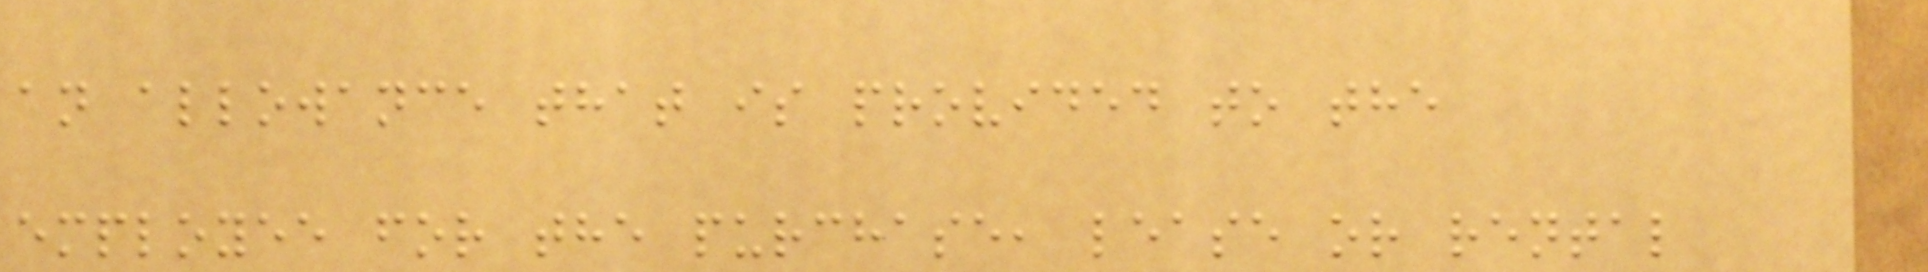an allowance that is provided to the
employee for the purchase, lease or rental
